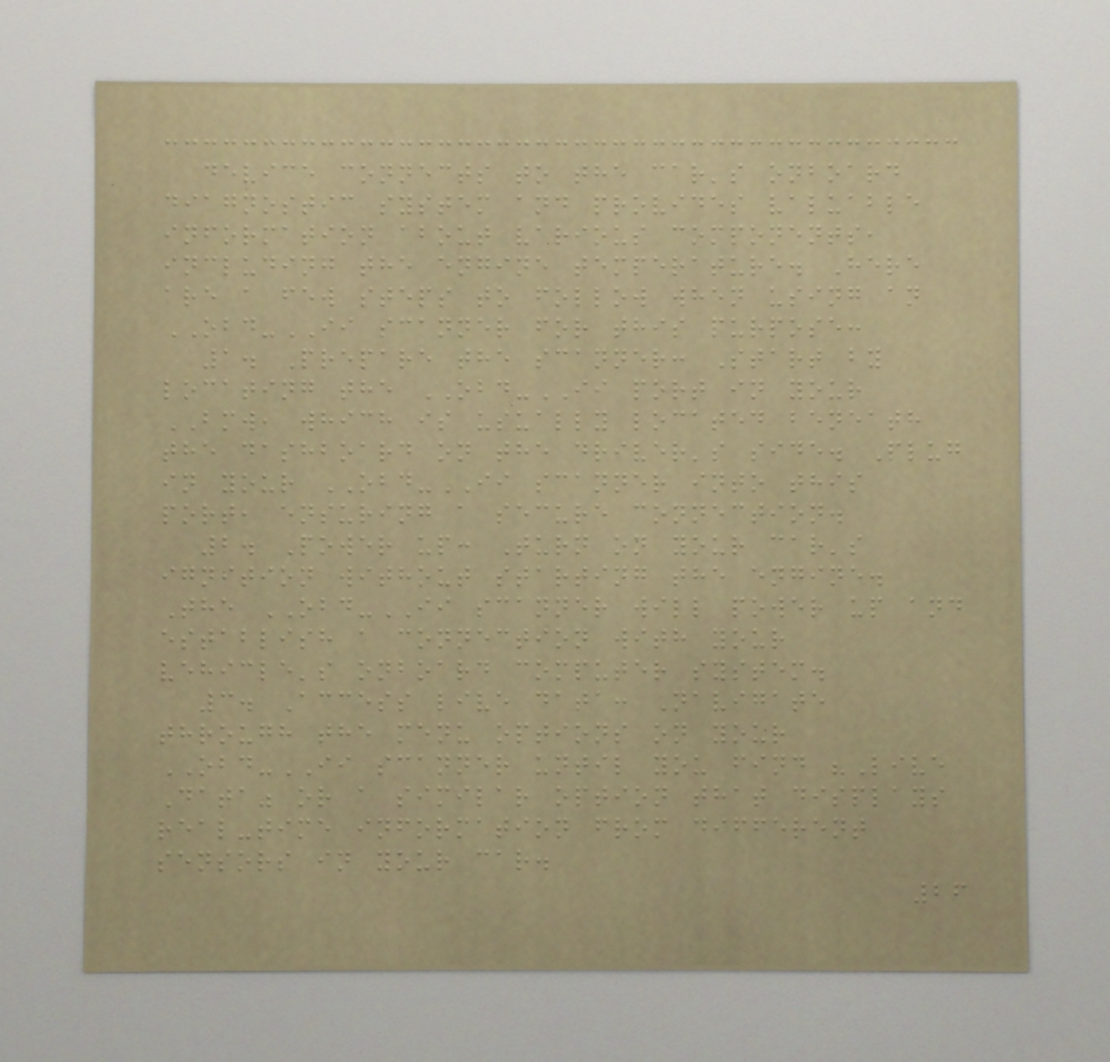device connects to the car's onboard
diagnostic system and provides valuable
information about various components,
including the engine temperature. Here
are a few steps to follow when using an
OBD-II scanner for this purpose:
1. Prepare the scanner: Start by
locating the OBD-II port in your
BMW, which is usually located beneath
the dashboard on the driver's side. Plug
in your OBD-II scanner into this
port, ensuring a secure connection.
2. Power up: Turn on your car's
ignition without starting the engine.
The OBD-II scanner will power up and
establish a connection with your
vehicle's onboard computer system.
3. Access live data: Navigate
through the menu options on your
OBD-II scanner until you find "Live
Data" or a similar option that displays
real-time information from different
sensors in your car.
26
